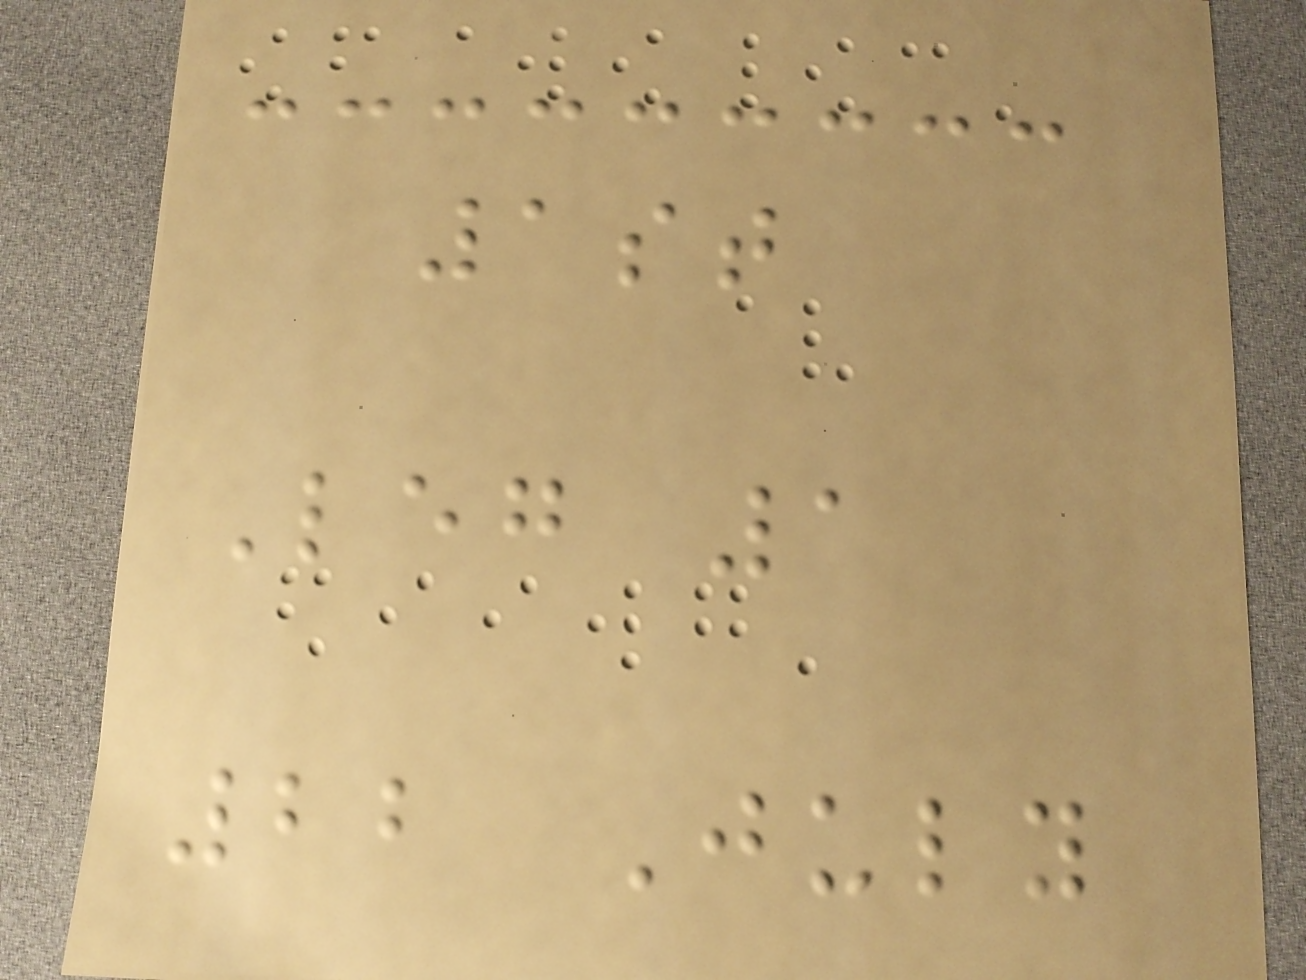1st
Leg 1
22 July
